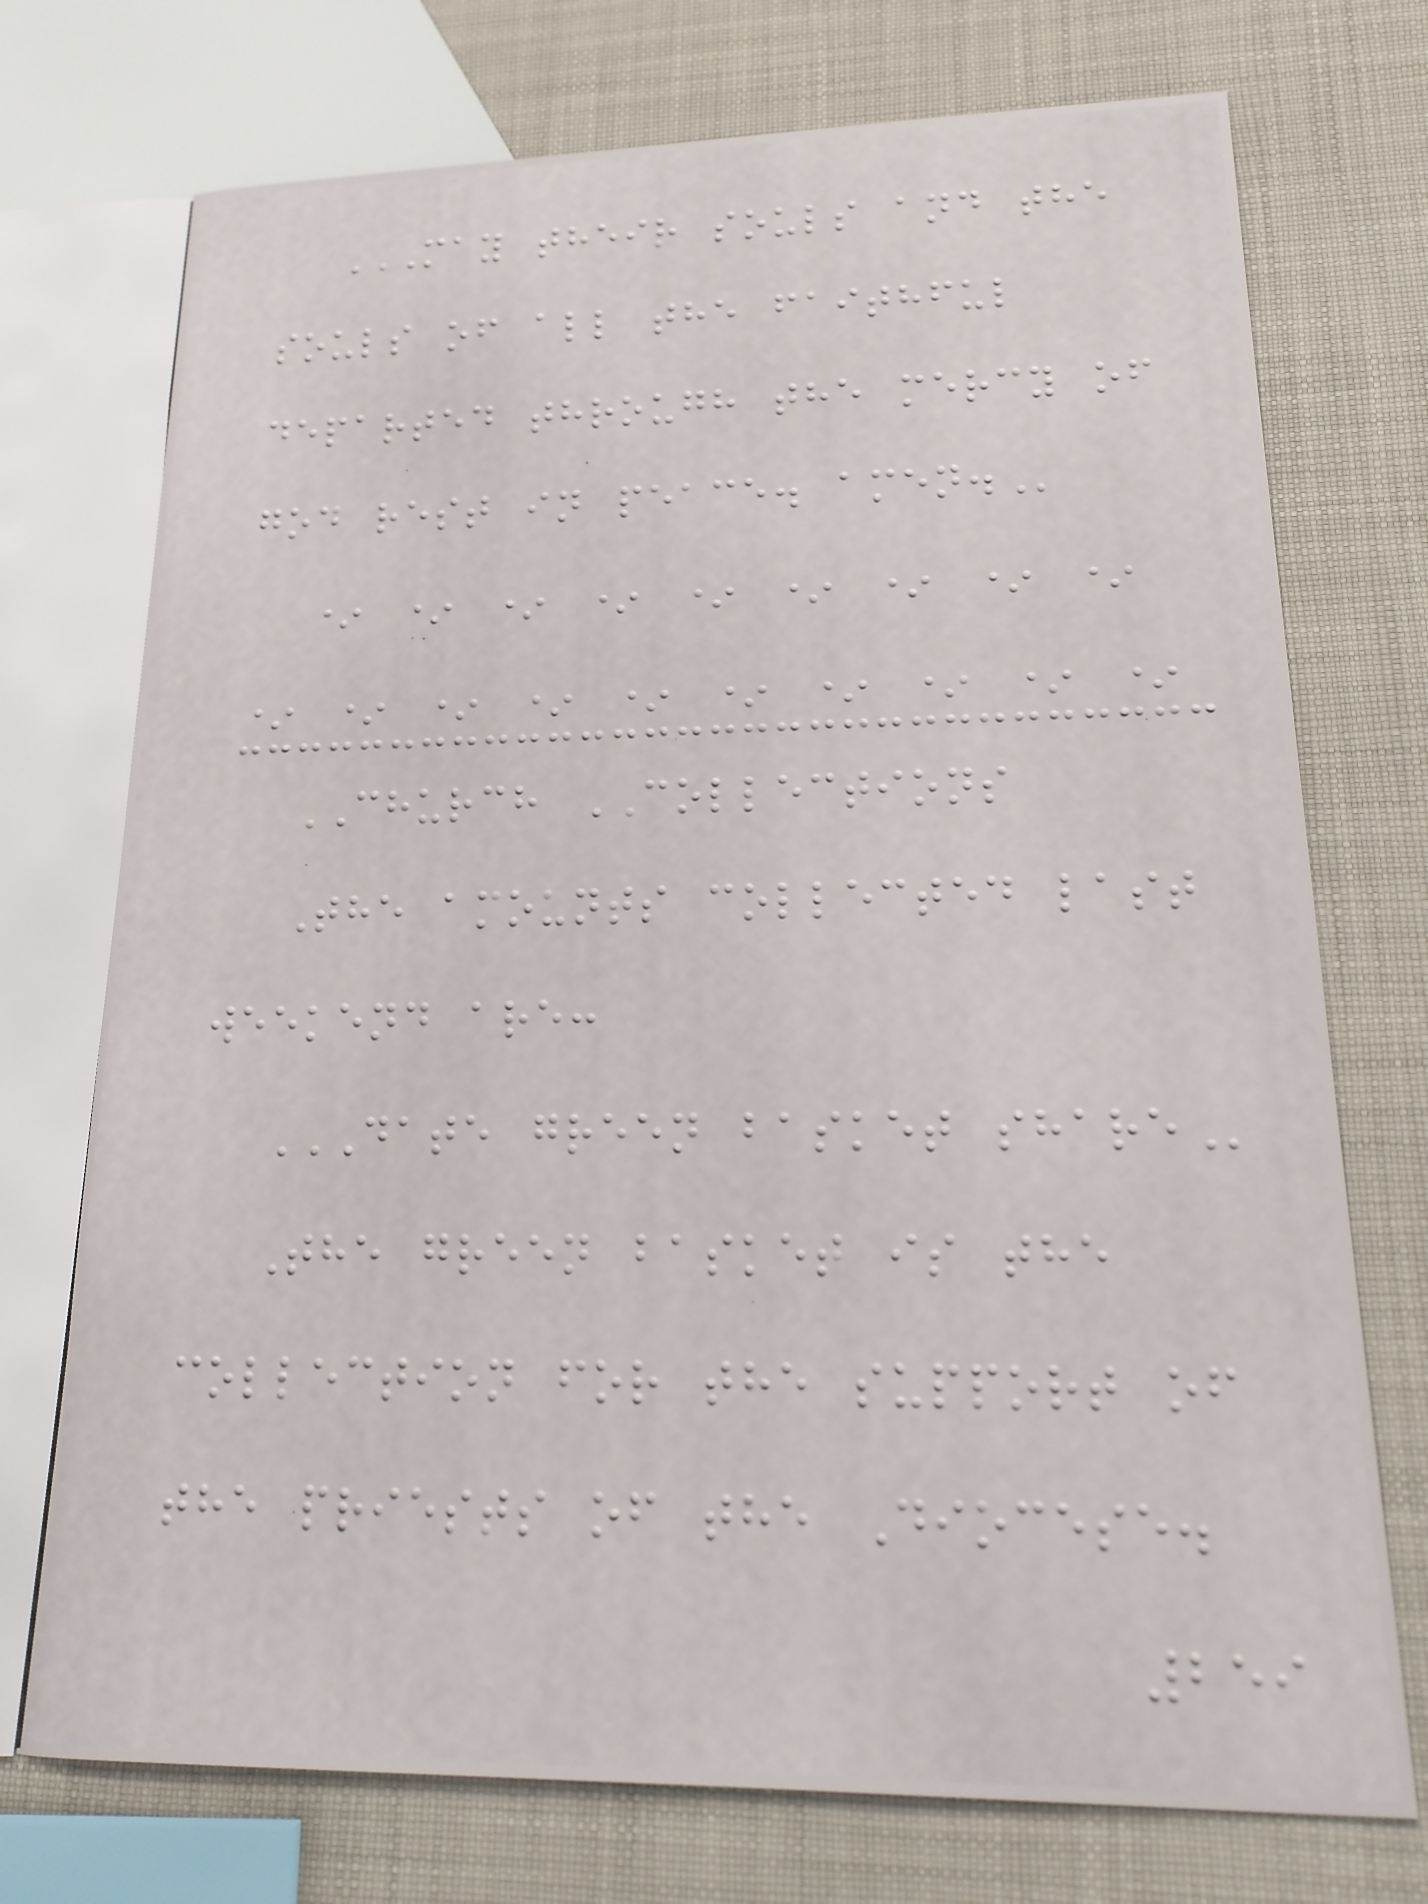MAY THEIR SOULS AND THE
SOULS OF ALL THE FAITHFUL
DEPARTED THROUGH THE MERCY OF
GOD REST IN PEACE. AMEN.
* * * * * * * * *
* * * * * * * * * *
CHURCH COLLECTIONS
The amounts collected last
weekend are:
DATE GREEN BASKET SHARE
The green basket is the
collection for the support of
the priests of the Diocese.
259
